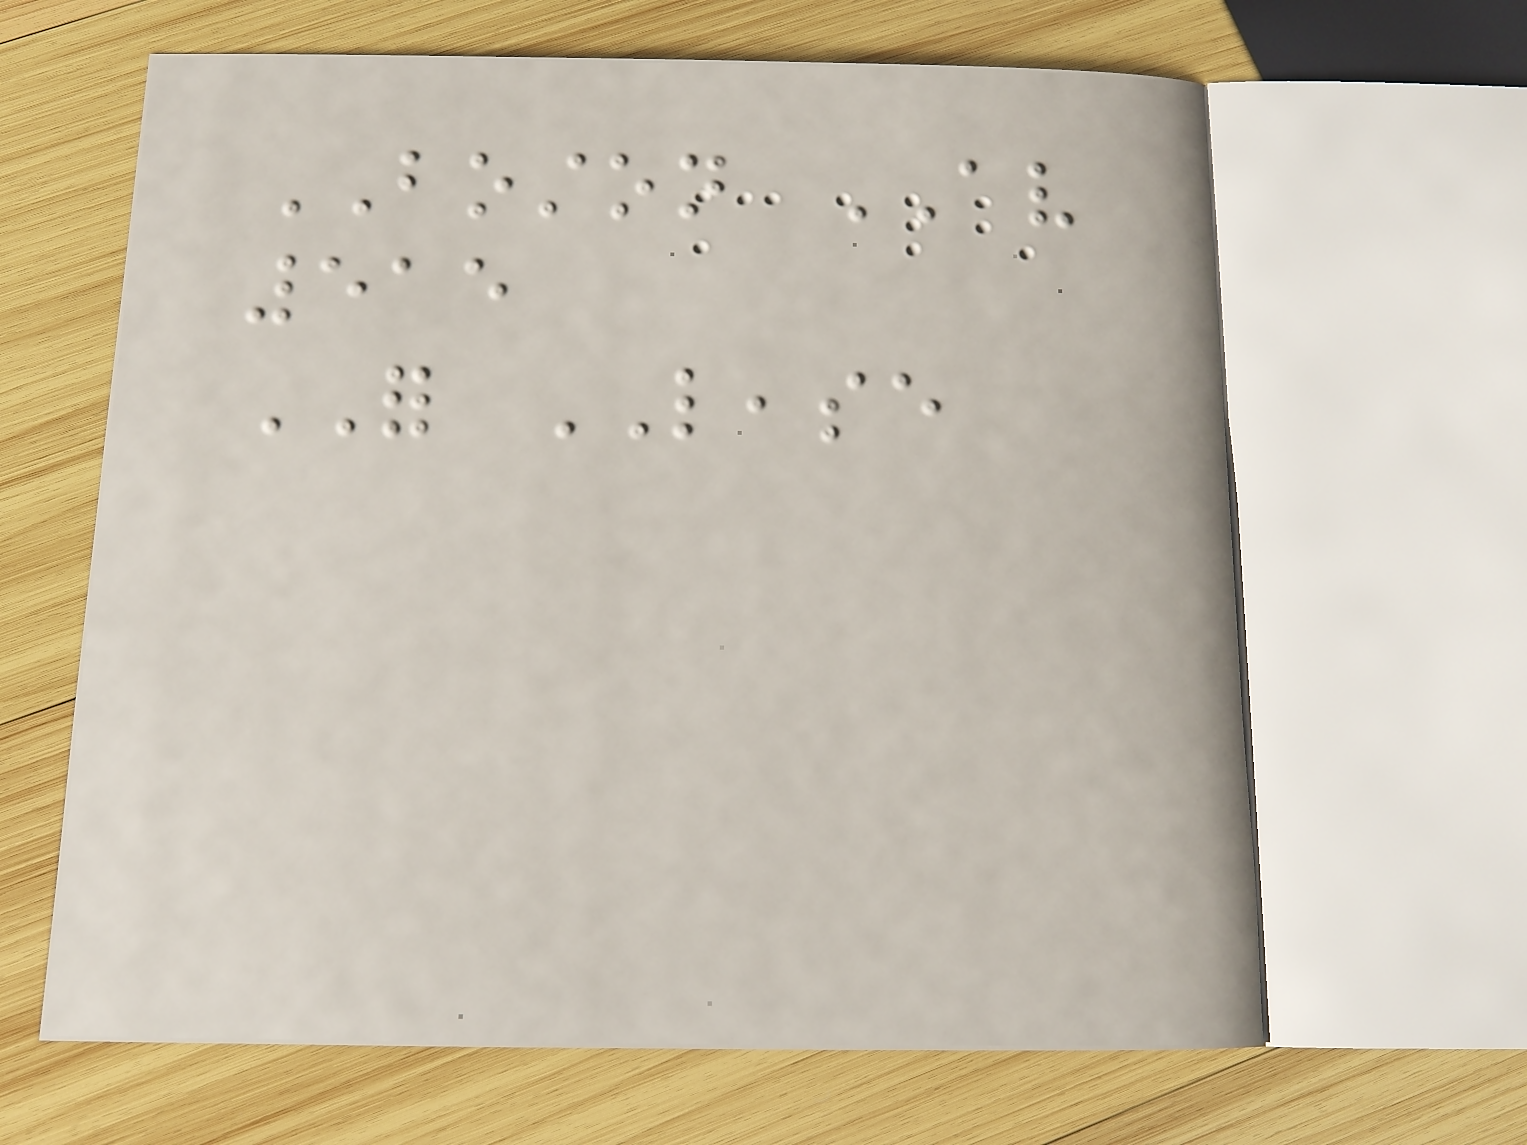BOSTON AV
515
FOR LEASE
